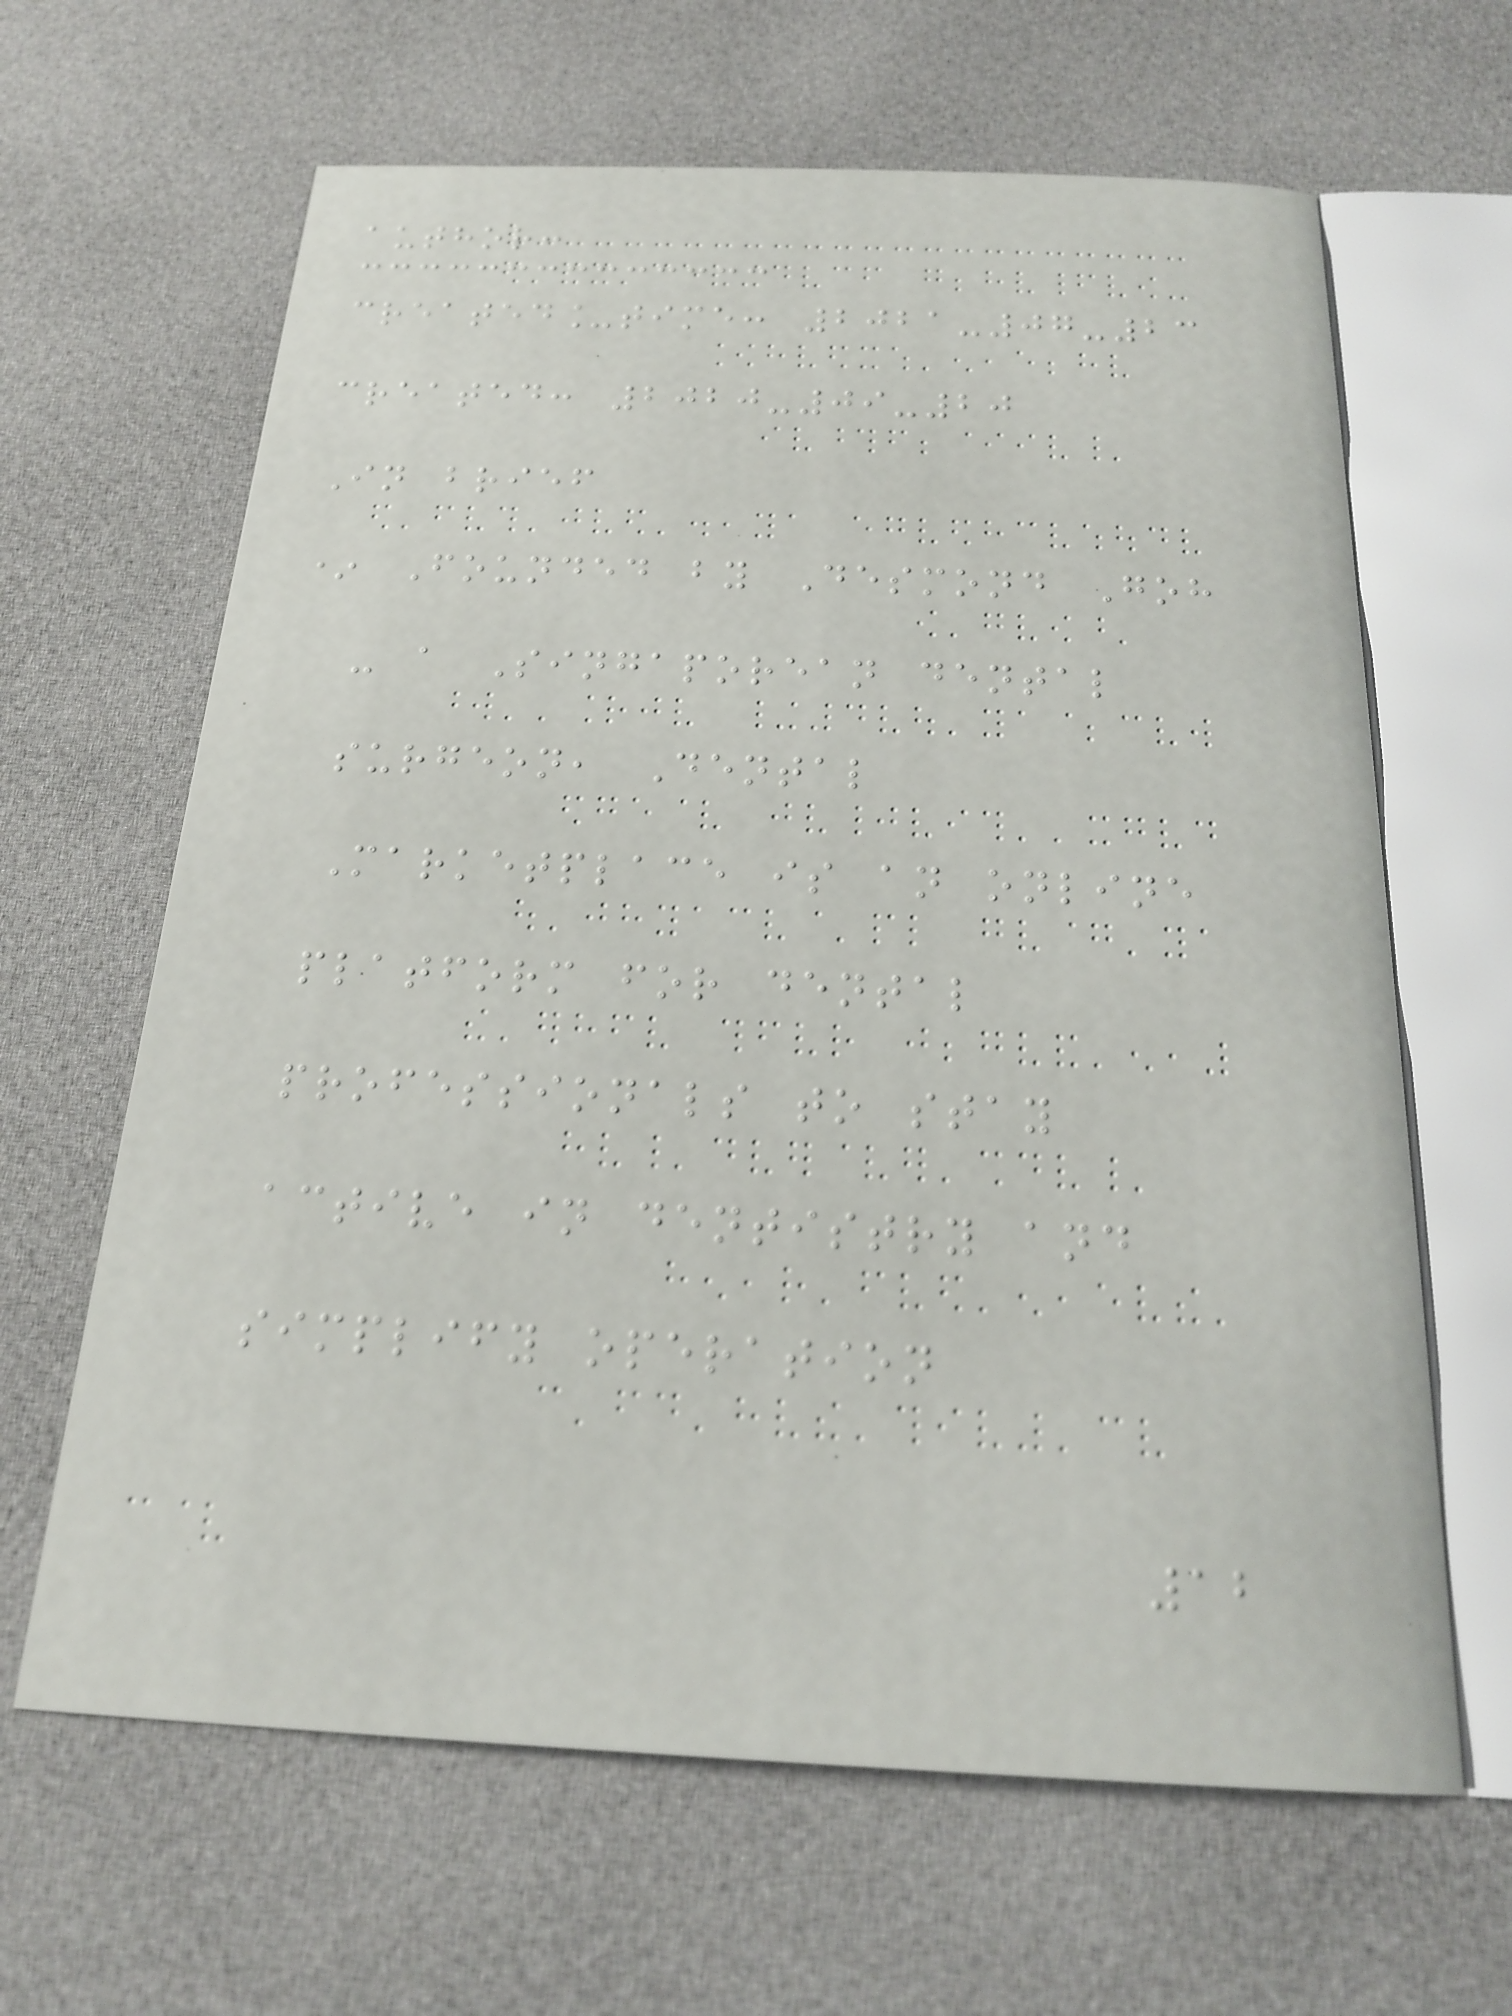author:
created_time: 2021-07-23
created: 2020-09-20
In brief
* Founded by Desmond Goh
- a Singaporean dental
surgeon, Dental
Marketplace is an online
platform for dental
professionals to stay
active in dentistry and
simplify operation
12
